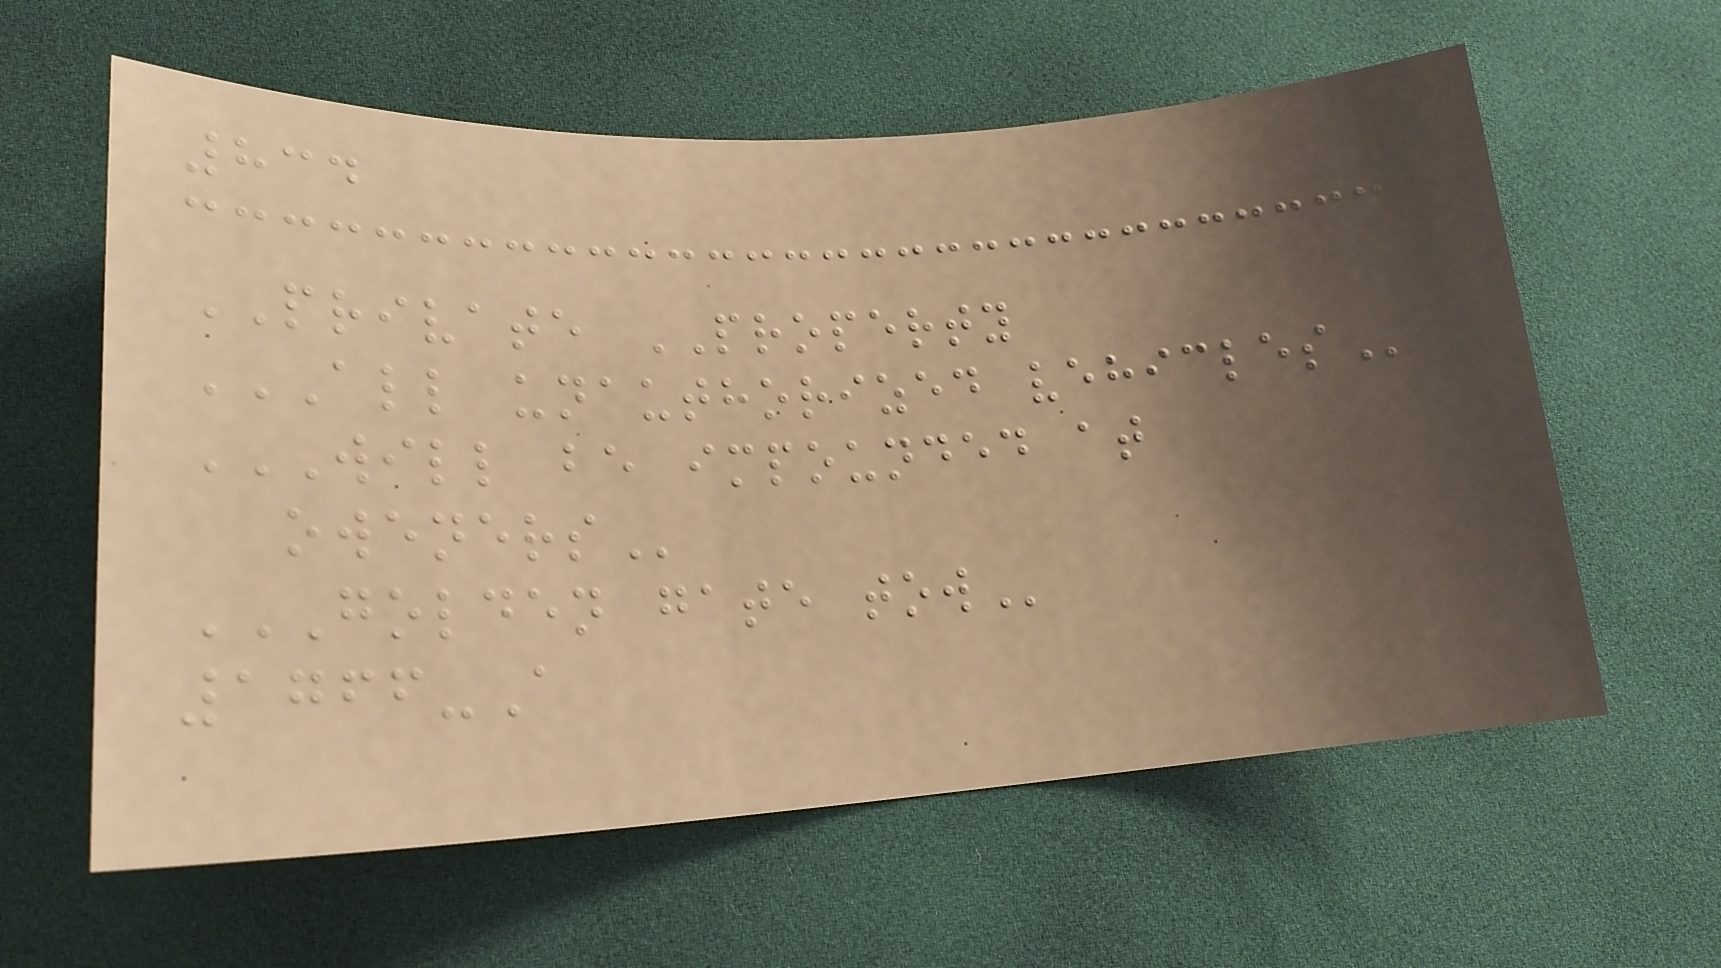834
PRIVATE PROPERTY
ALL UNAUTHORIZED VEHICLES
WILL BE IMPOUNDED AT
OWENERS
GOLDEN GATE TOW
1766-A
